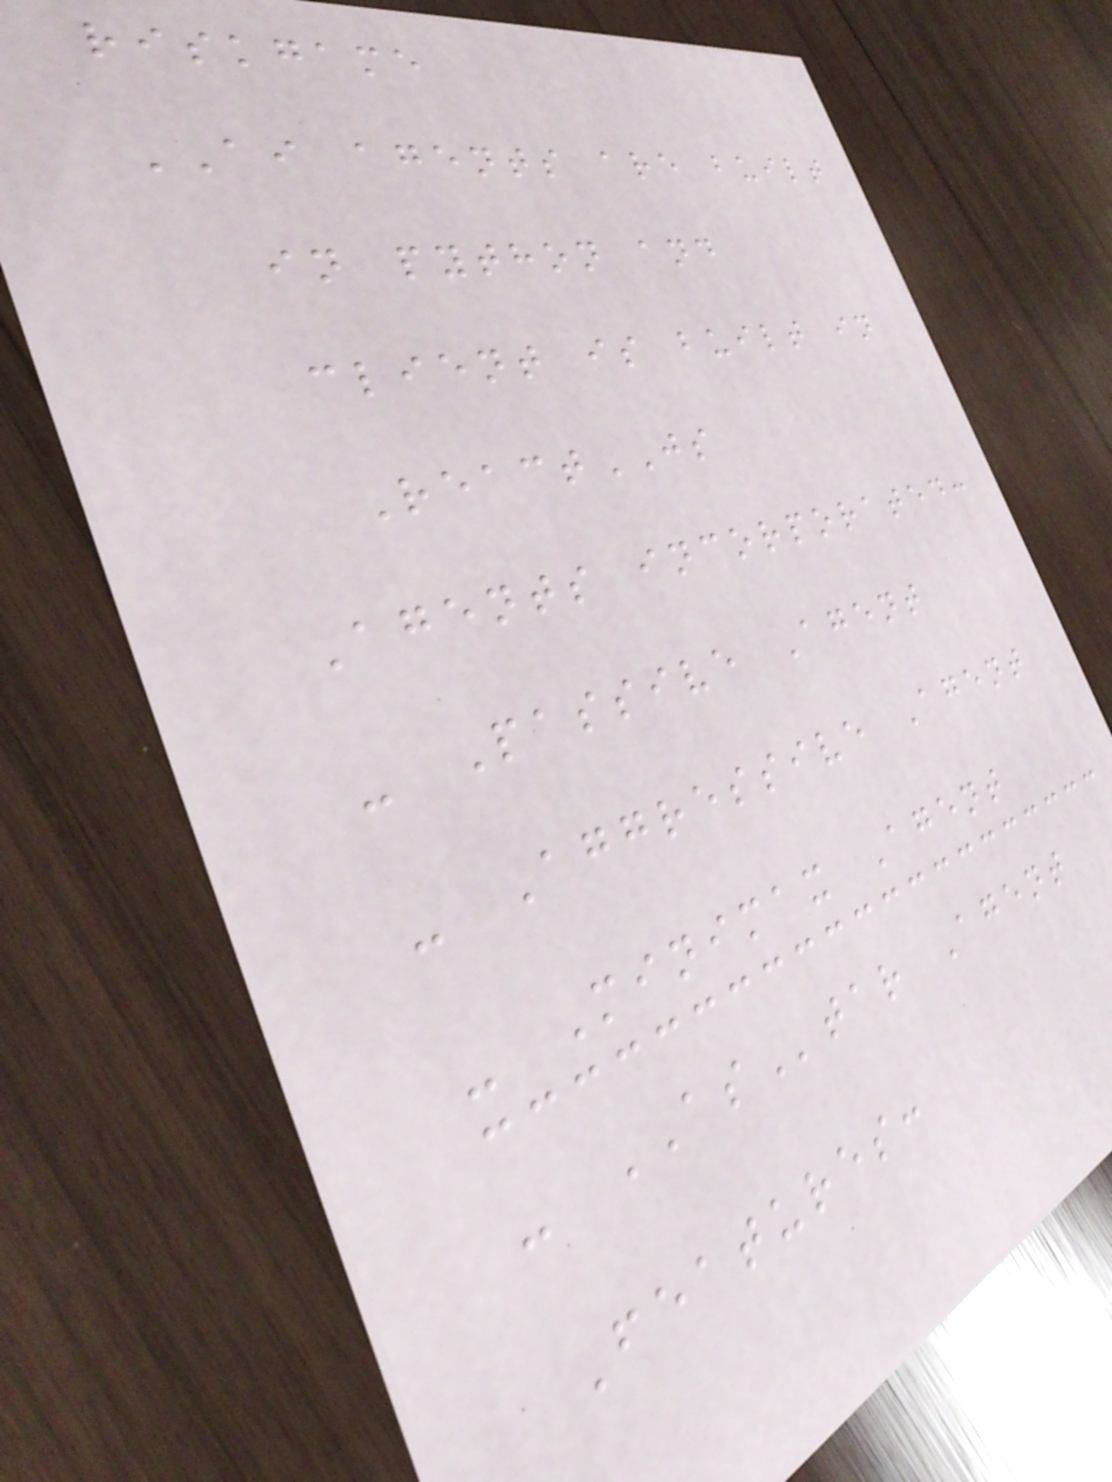riskgame
AI agents are built
in python and
client is built in
ReactJS
Agents incorporated:
- Passive Agent
- Aggressive Agent
- Minimax Agent
- AStar Agent
Features:
